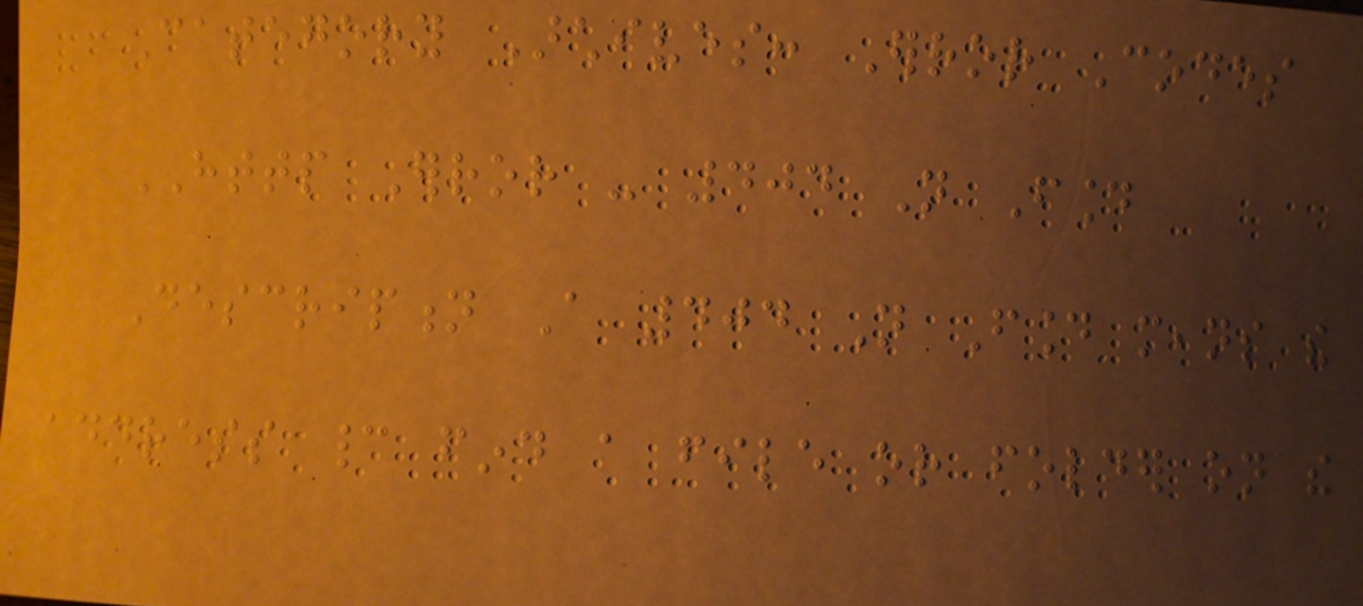Category Archives: Error Codes
HTTP Error - 404 Not Found
Description A 404 Not Found means the
address cannot find a file or folder on the
